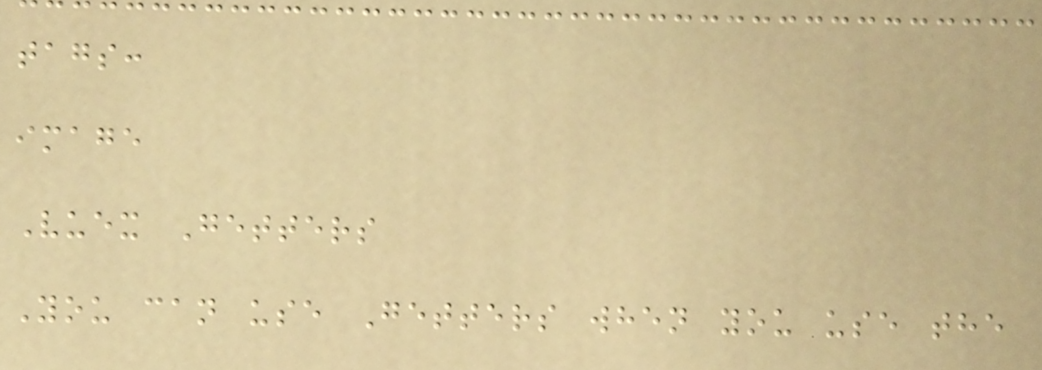tags:
image
Vuex Getters
You can use Getters when you use the
